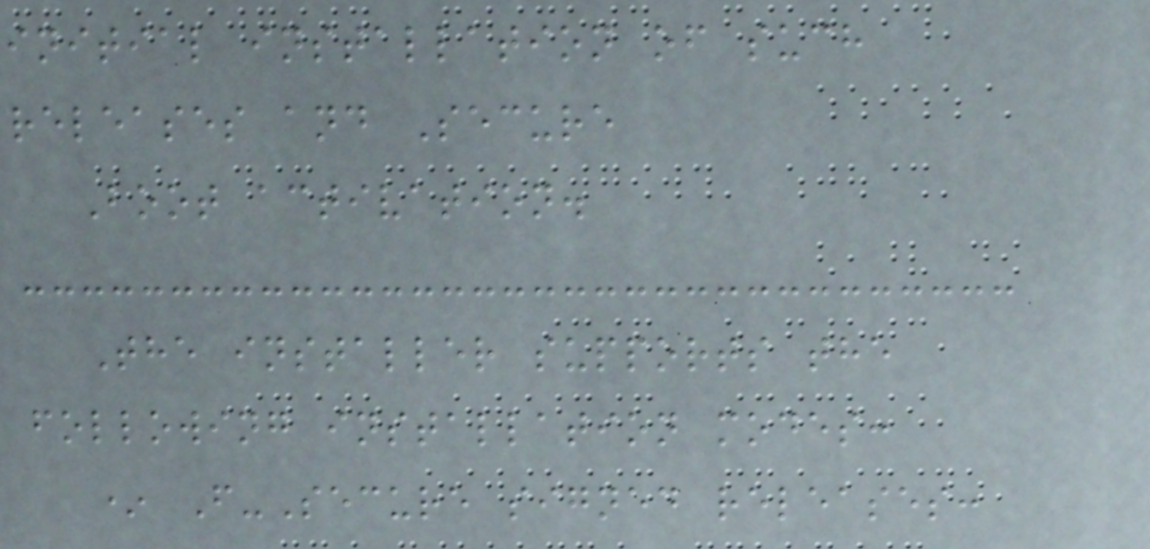initial installation of such
releases and Secure
Boot activation.
The installer supports the
following installation modes:
* F-Secure signed releases:
